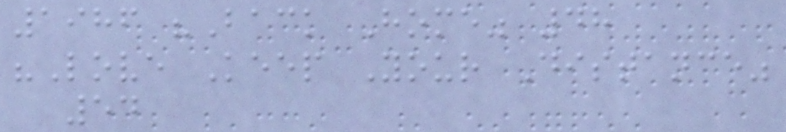1986 "Back Home" 48
"Love Keep Your Distance"
54
